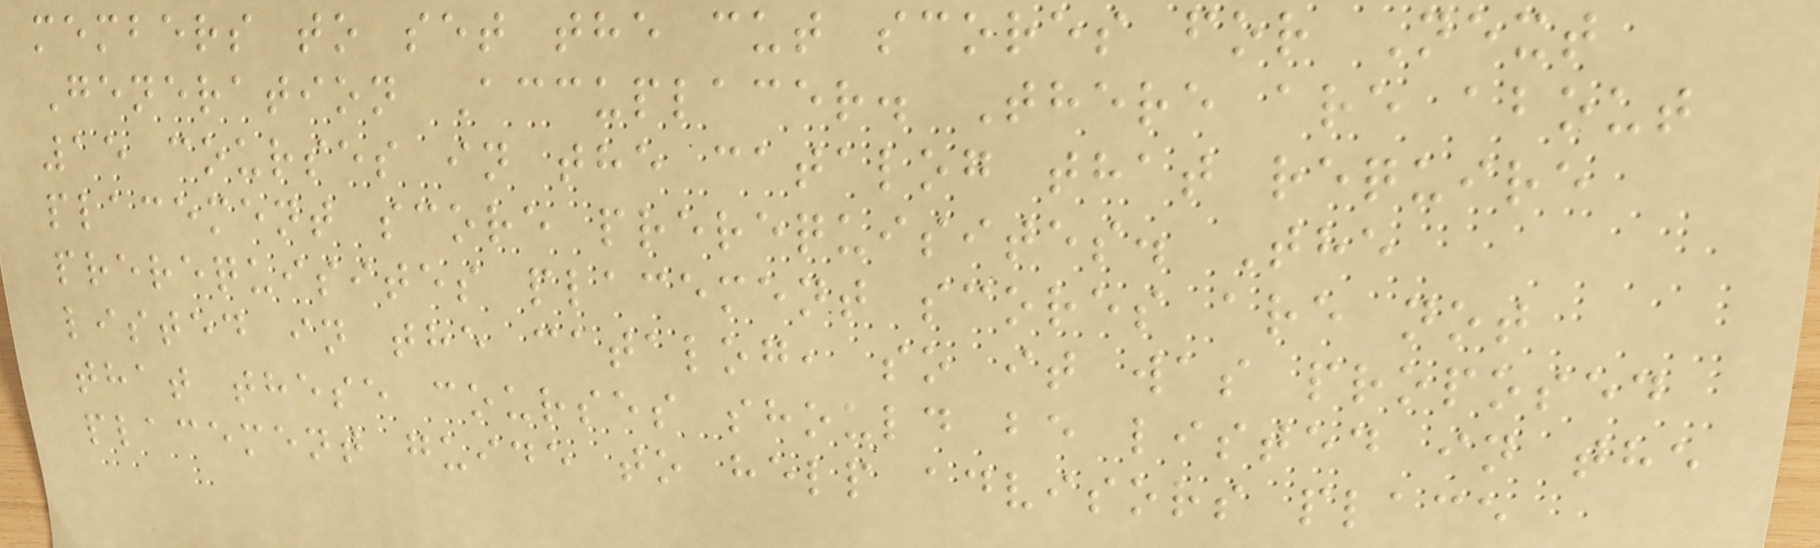members to set the cut scores for Next
Generation Accuplacer. There are about
15 courses in the catalog that require
placement score prerequisites. The
prerequisites placement scores are not
listed in the catalog, so it was proposed
that these courses should be listed in the
placement guide to help advisors place
